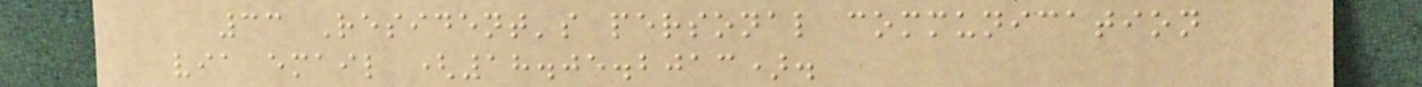33 Resident's personal communication
via email (18.05.2013).
